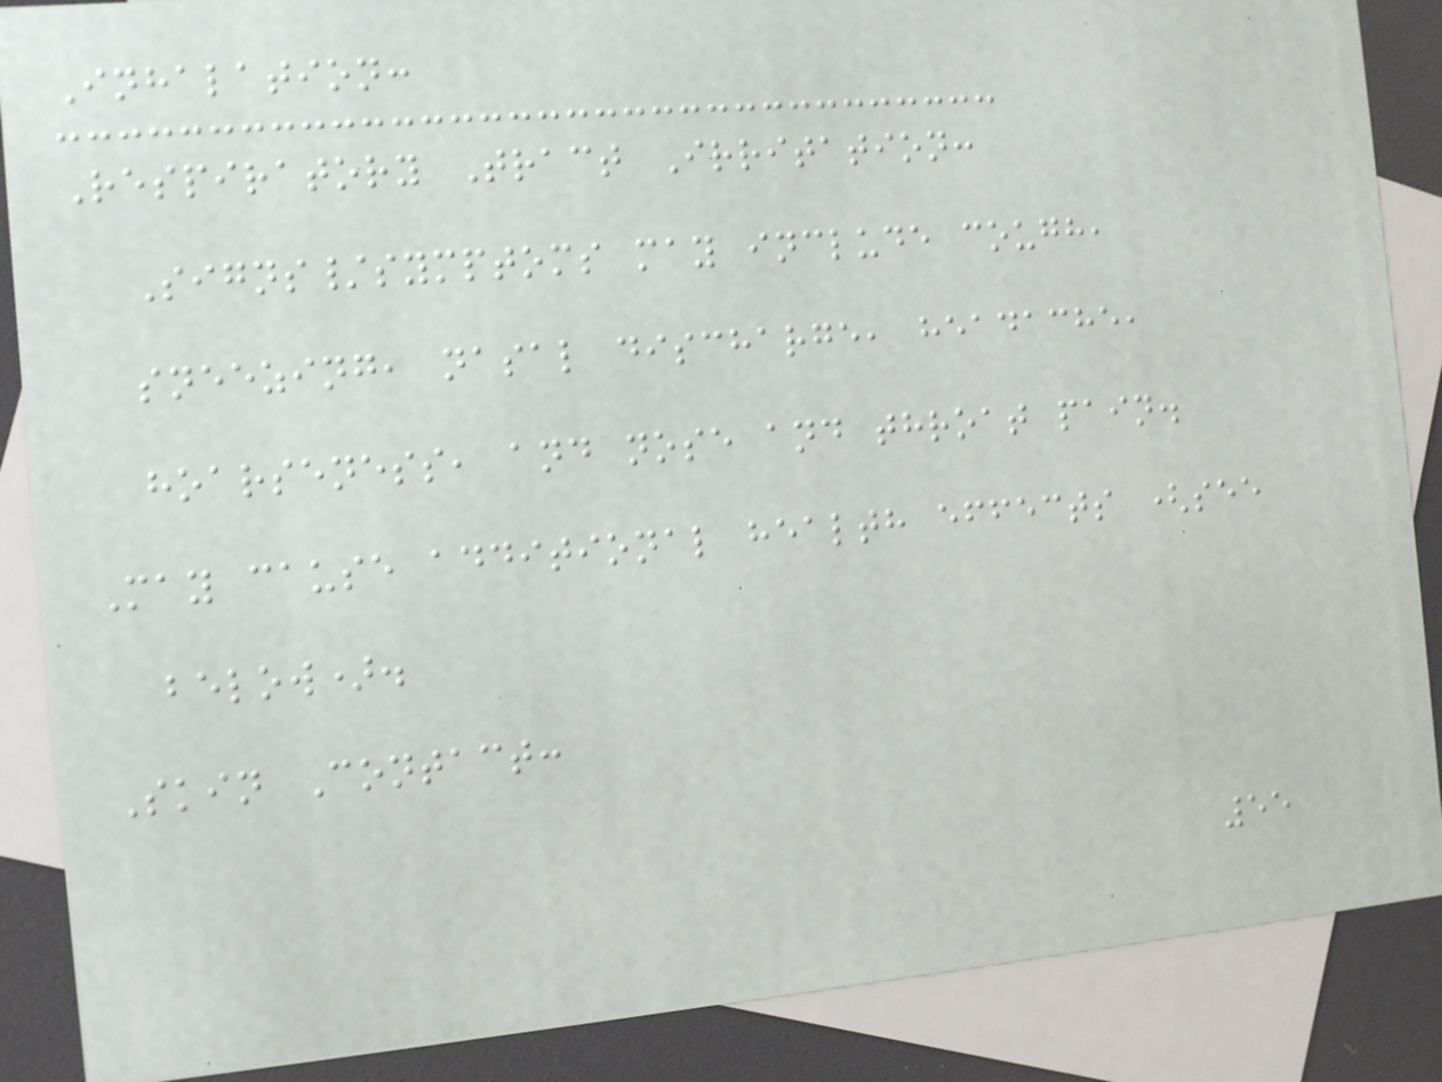Inhalation:
Respiratory Tract Irritation:
Signs/symptoms may include cough,
sneezing, nasal discharge, headache,
hoarseness, and nose and throat pain.
May cause additional health effects (see
below).
Skin Contact:
55
